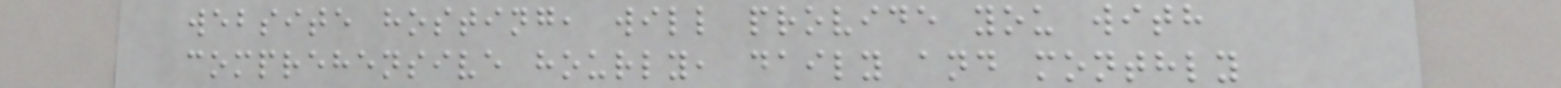website hosting, will provide you with
comprehensive hourly, daily and monthly
